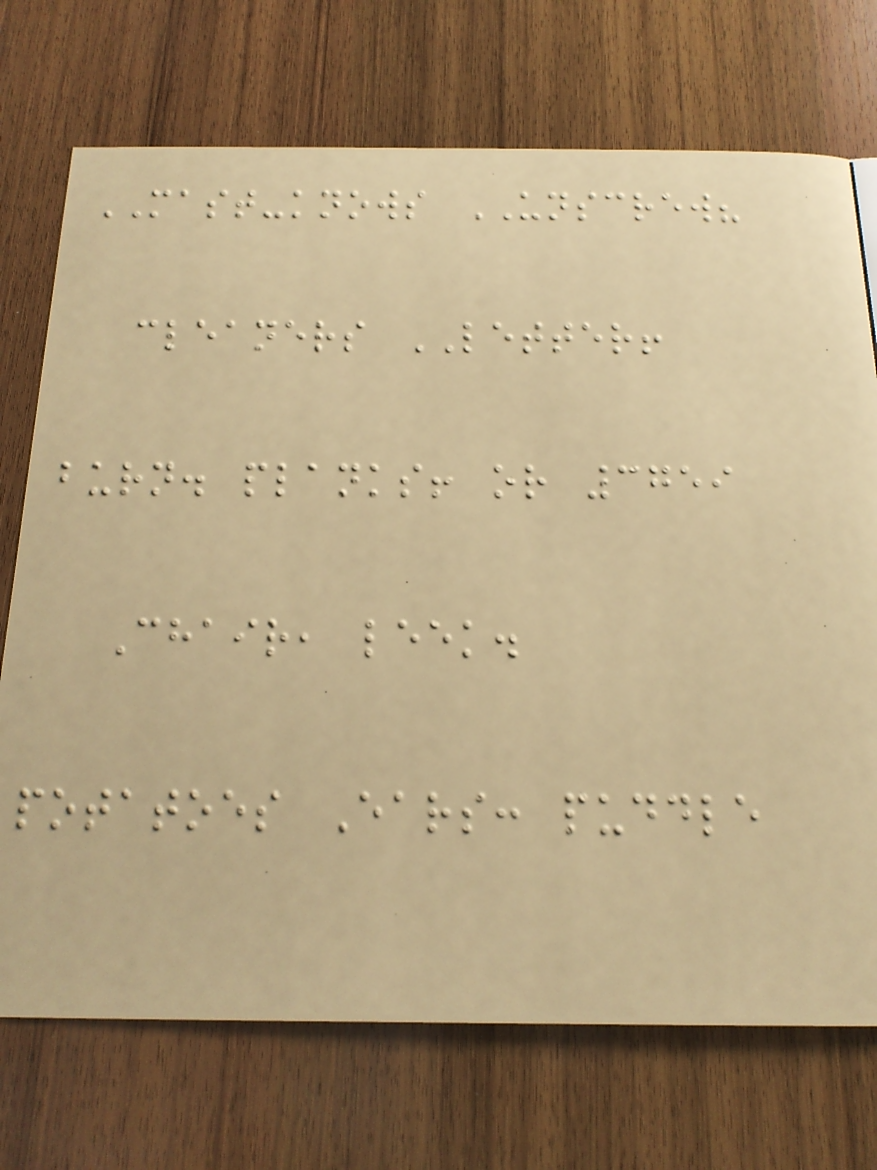MAST-knows UNSCREW?
cleaners LETTER!
burn. planks! or 3759
Chair, leek.
potatoes Ears: puddle
